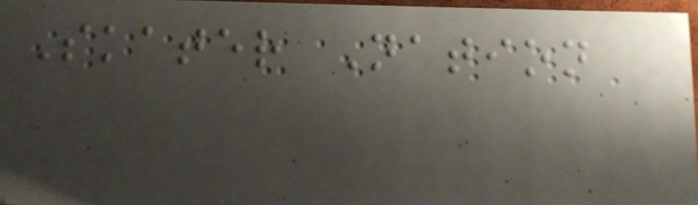Skater Nation
